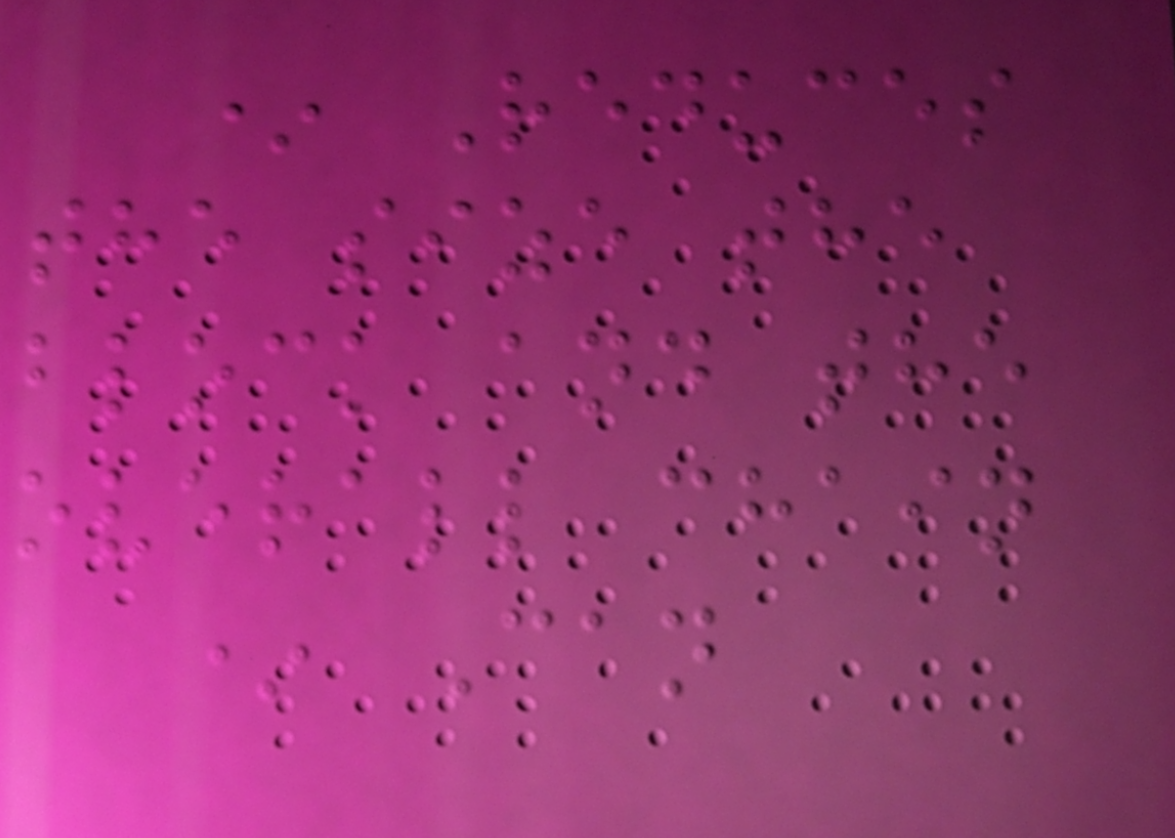* Reduces
the size the
block and the
overall chain
* Can
